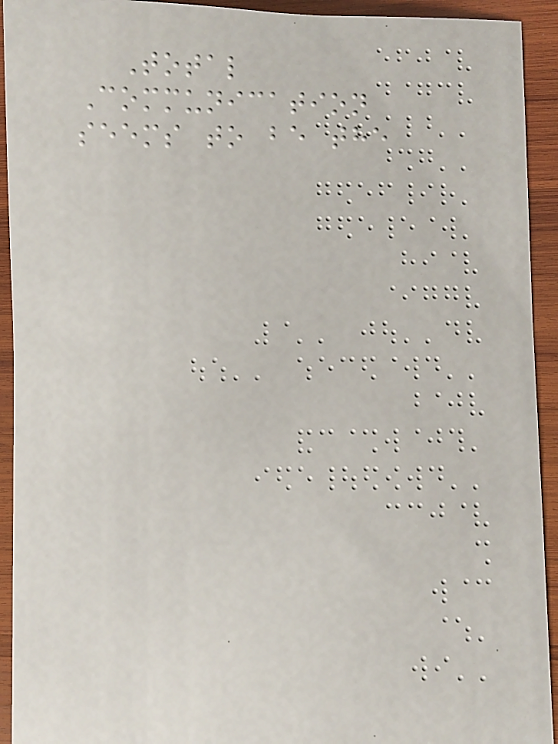Total
Communication
seems to be the
